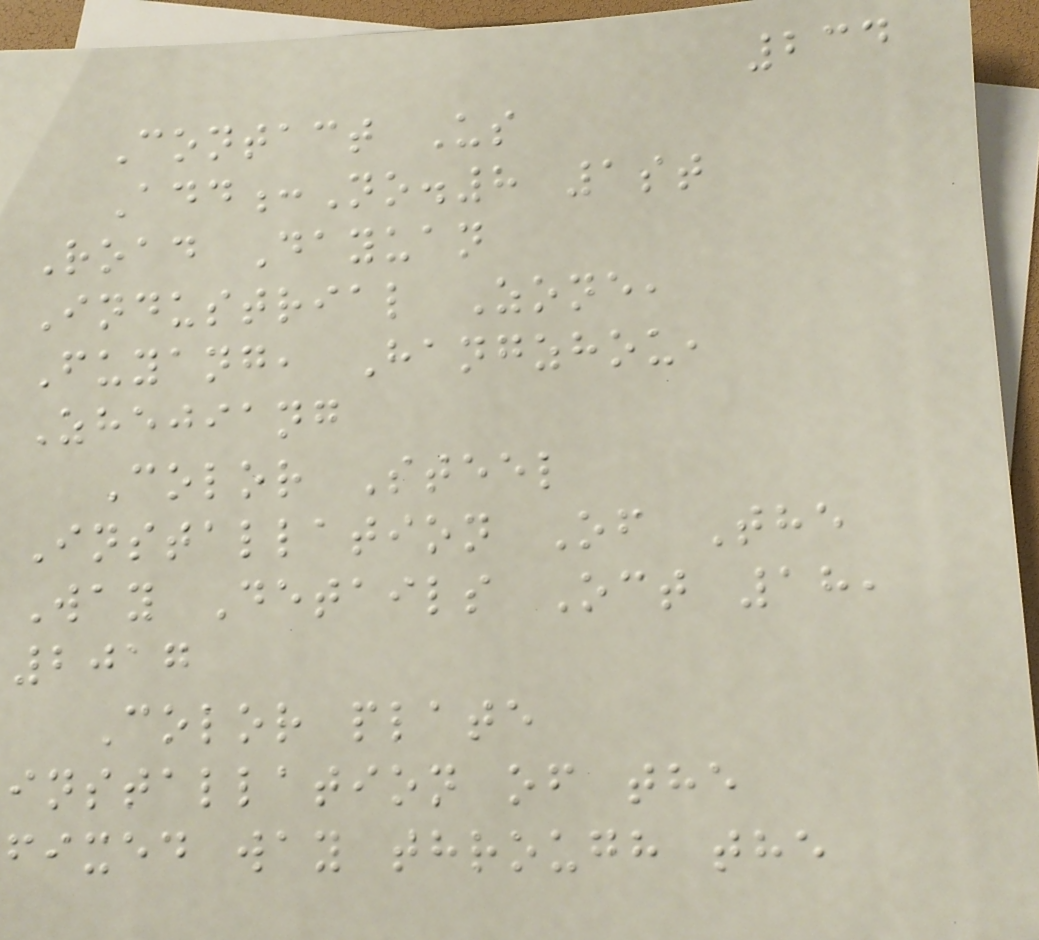234
Contact Us
Add:No.8 1st
Road Dayuan
Industrial Zone,
Fuyang, Hangzhou,
Zhejiang
Color Steel
Installation Of The
Way Details Oct 18,
2017
Color plate
installation of the
fixed way through the
